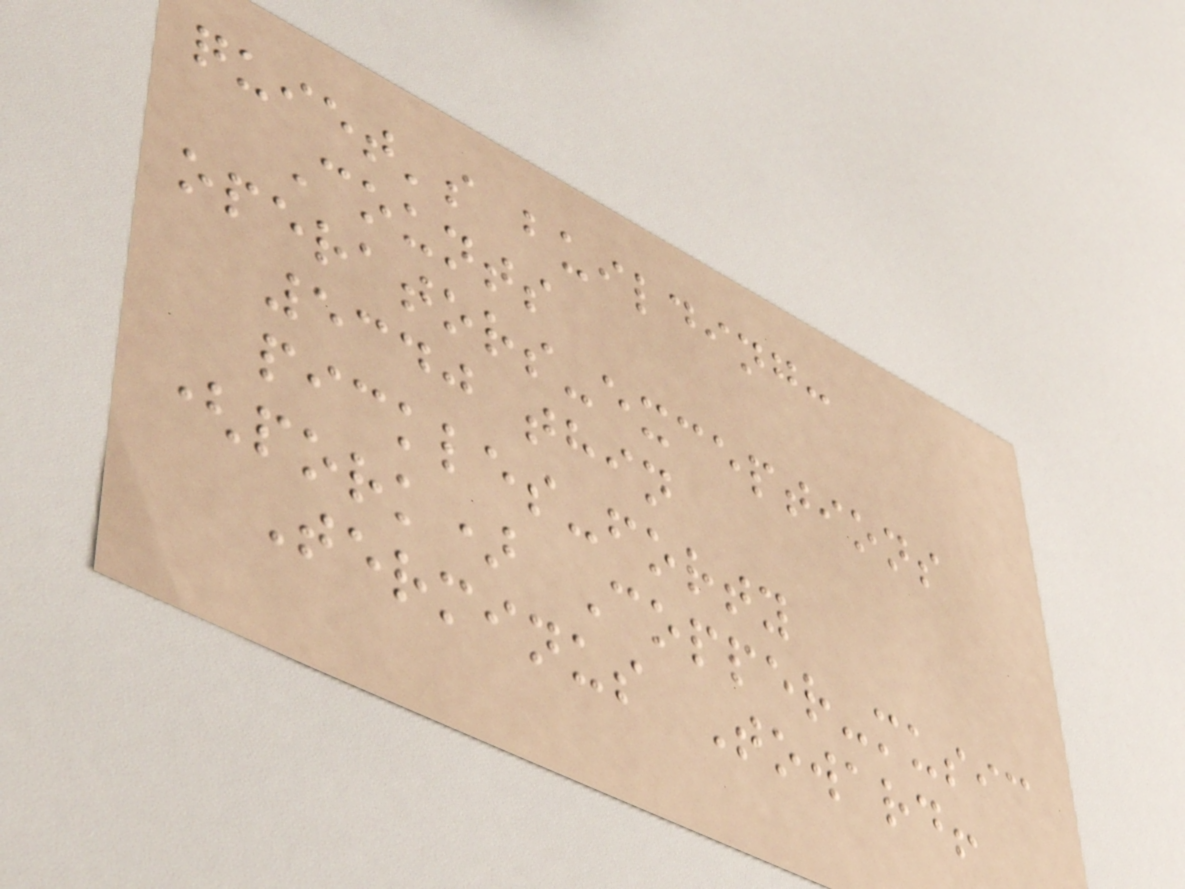quiet's building:
Counts
operators-exceptions
5340 thin
pickles-forty
(pork) Copper-music
Terminus Toward!
